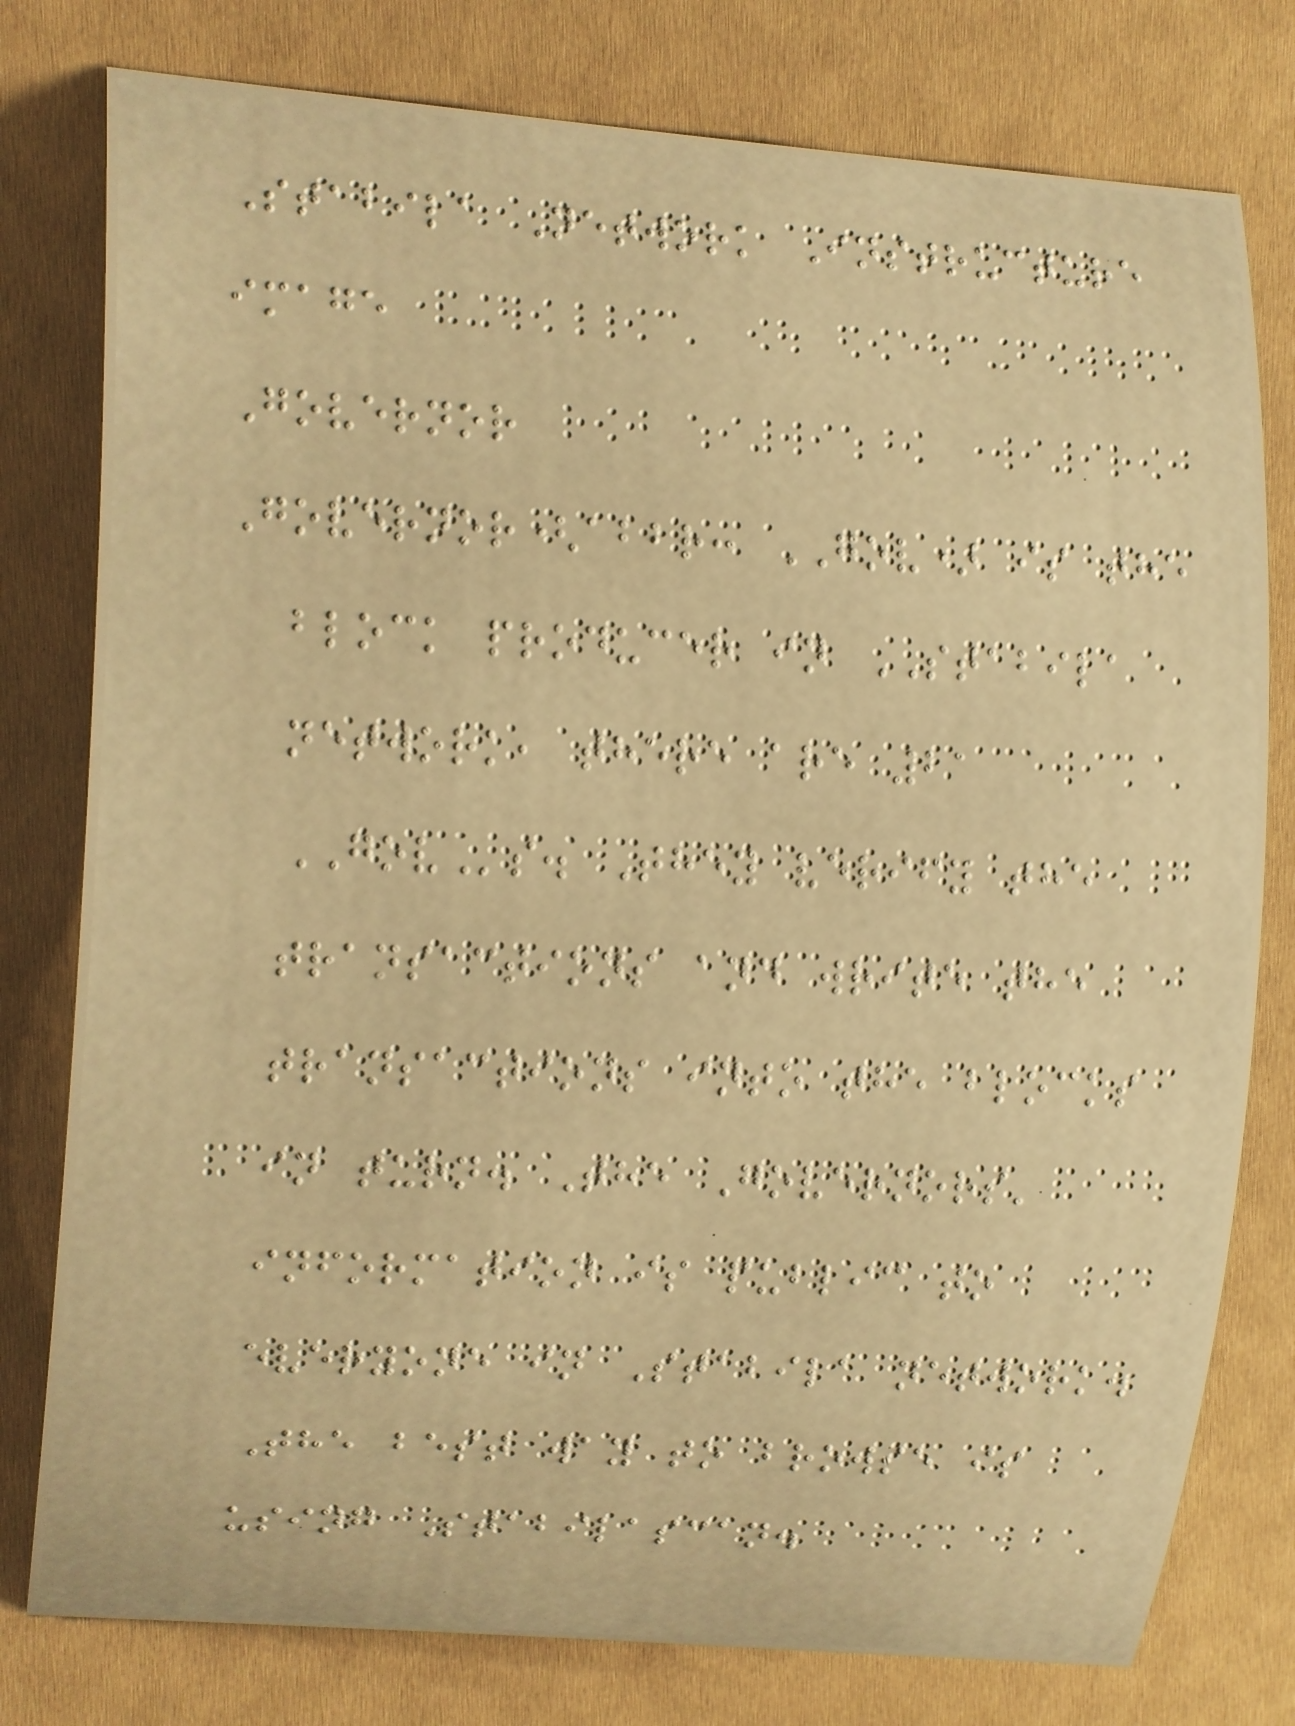Stabila Network Instructure
image
Governor
Governor(abbr: GOV) is the
block producer in STABILA
network, there are 21
GOVs. They verify the
transactions and write the
transactions into the blocks
in turn. The Governors'
information is public to
everyone in Stabila network.
The best way to browse is
using Stabilascan.
